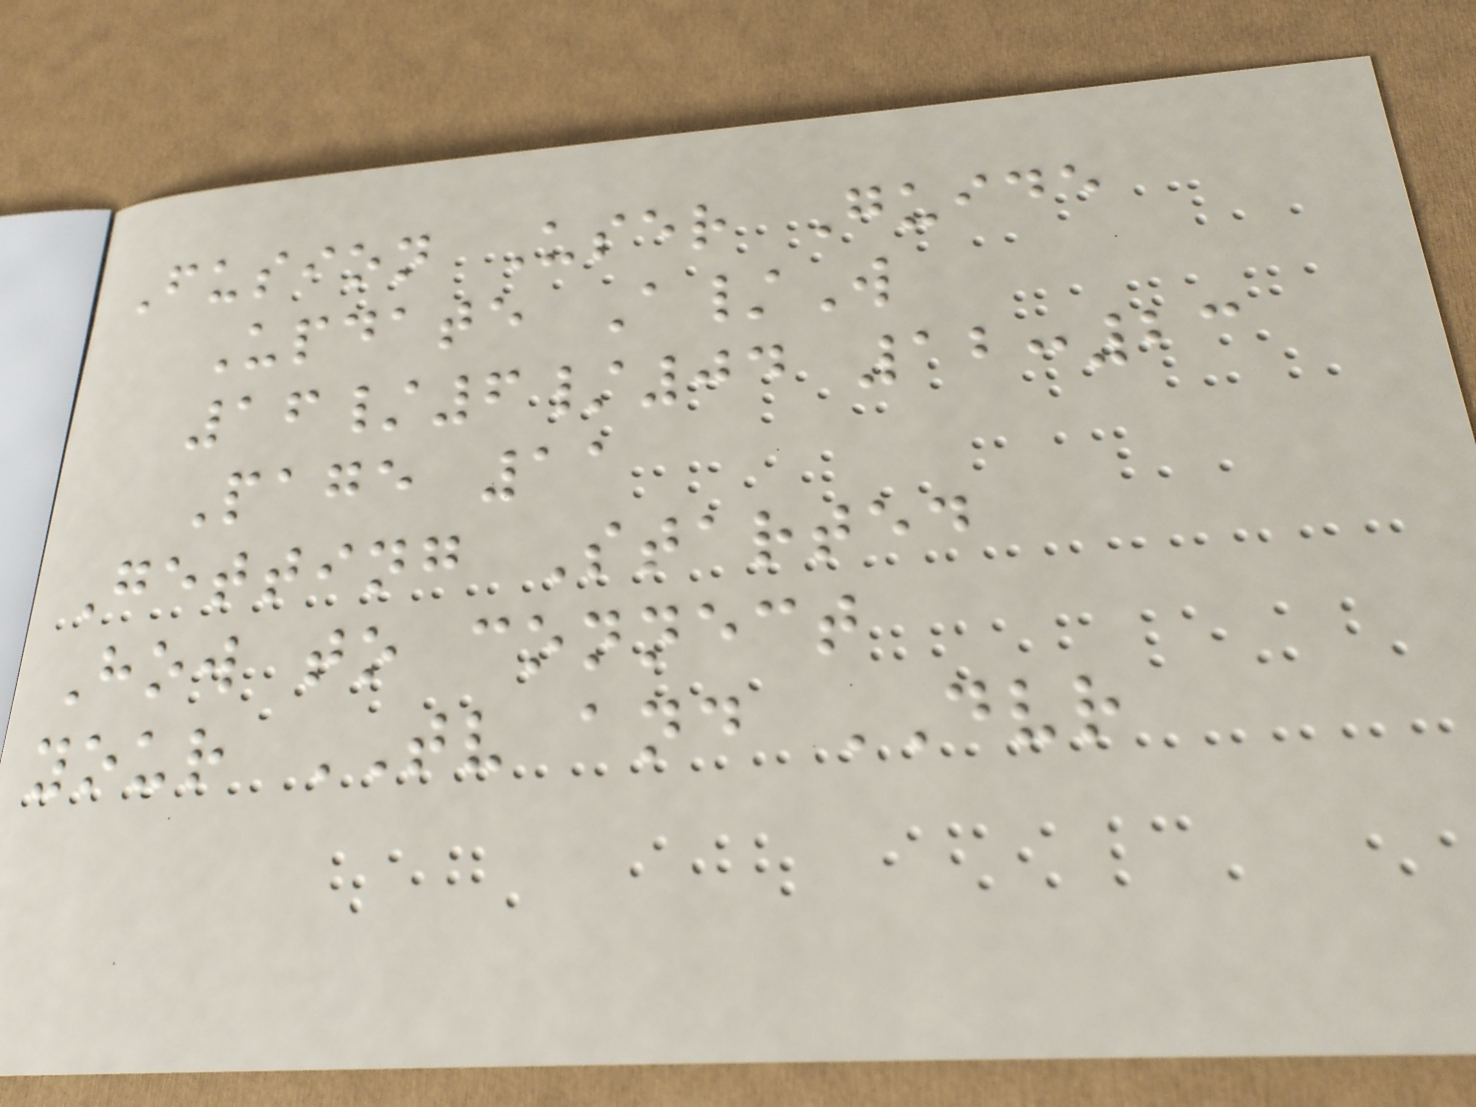Fusion User Guide
Update A/W
16/6/04 12:23
Page 11
Getting Started
How to connect
your TV and DVR
